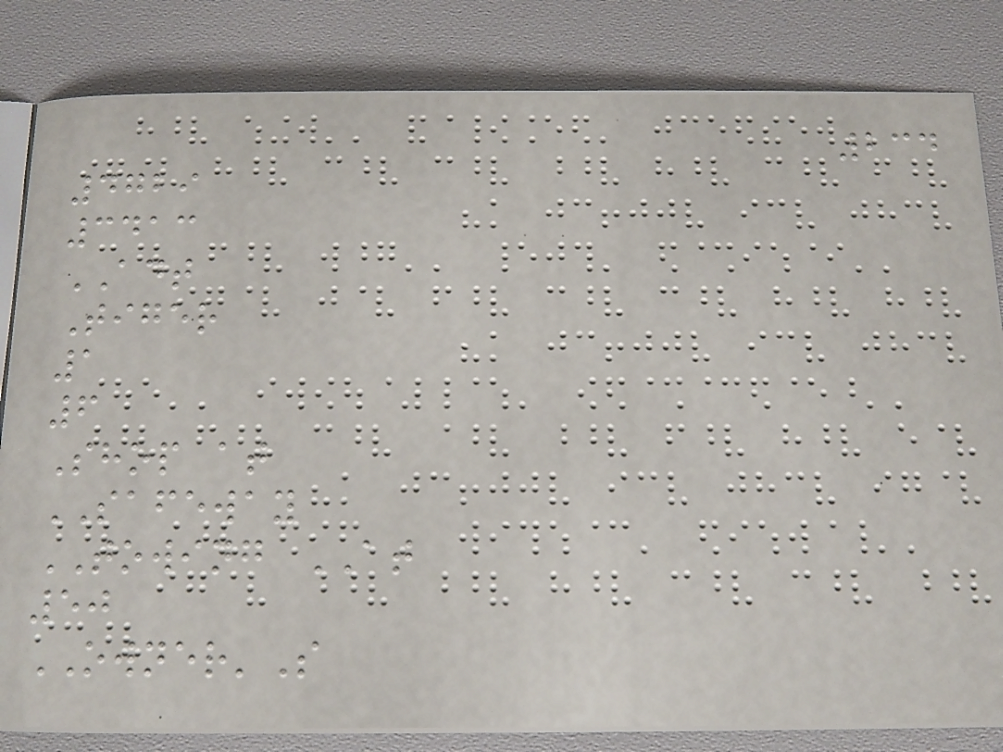234
4729
3413
ADT
Tiger
1
6
Shop at
SAFEWAY
TOWING AT
50
OWNER'S
